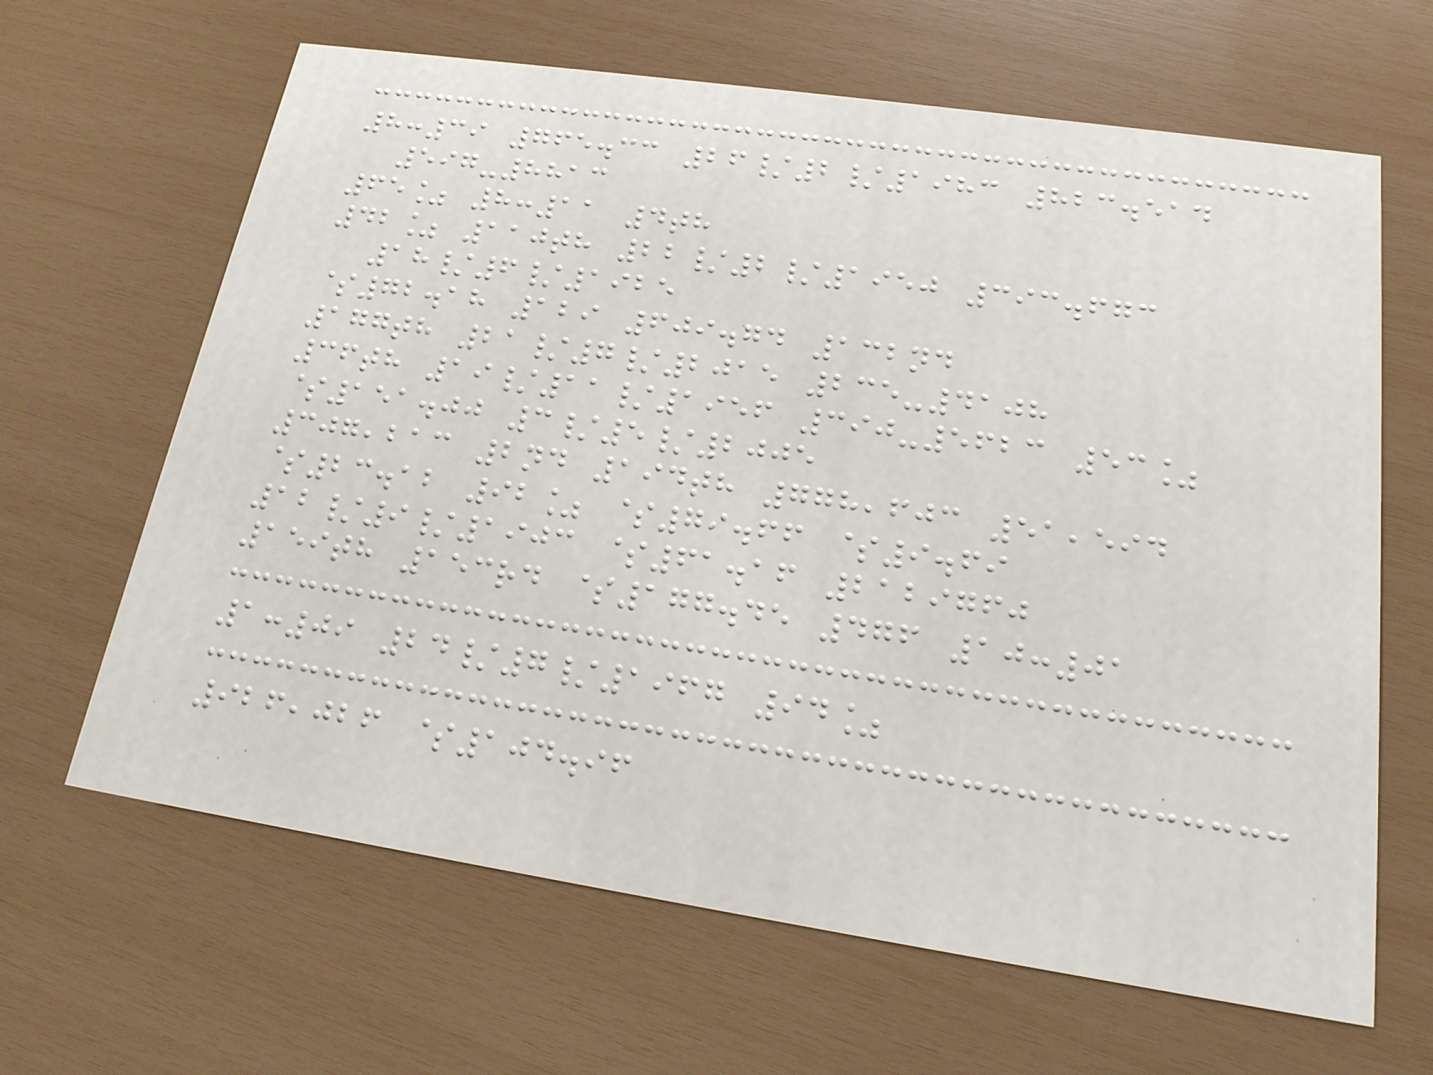8:39 765.33 26/2/1983 823.514
597-8813
65% 8:11 4th
42% 110th 22/2/1950 393.673
18/6/1925
$72.18 129 609.74 132nd
177th 21/7/2015 235-4108
36th 19/11/1956 390-5623 53%
$151.00 3/5/2005
307,213 2nd 194th 778,603 51,594
$23.12 92% $79.66 $9.69
12/9/1903 $61.16 2129760
159th 153rd $177.45 476 10:01
1:09 24/7/1967 94%
926,026 $104.96
